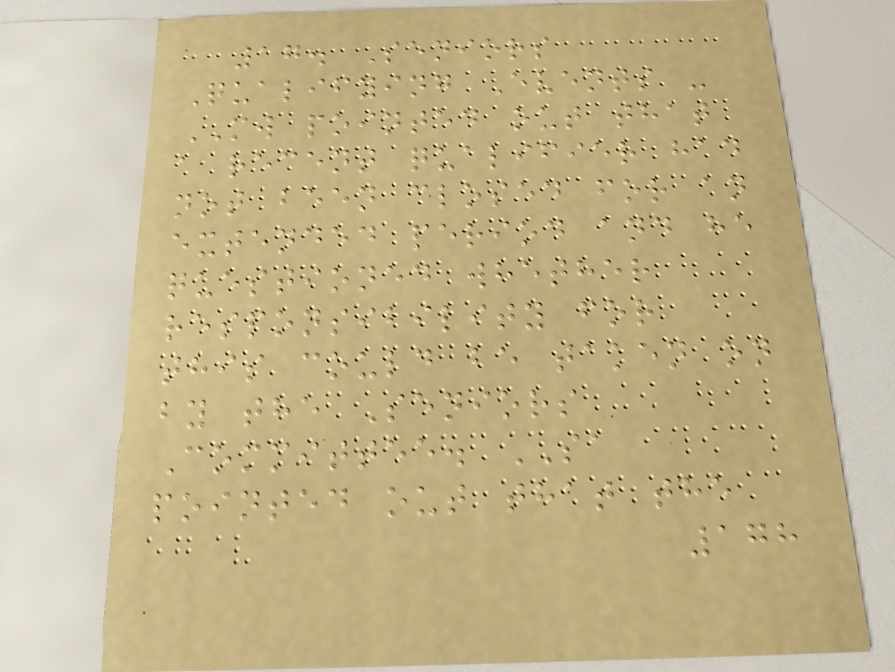17. Seniors
Qualifying Events -
MW pointed out that
a recent qualifier had
not been closed for an
extended period and he
questioned whether
responsibility for
this could be taken on
by the Seniors
Committee. SA
pointed out that the
178
